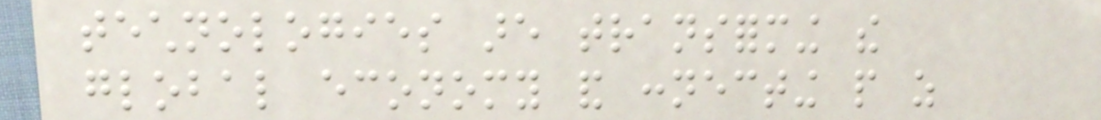technologies are transforming the
global economy and connecting people as
